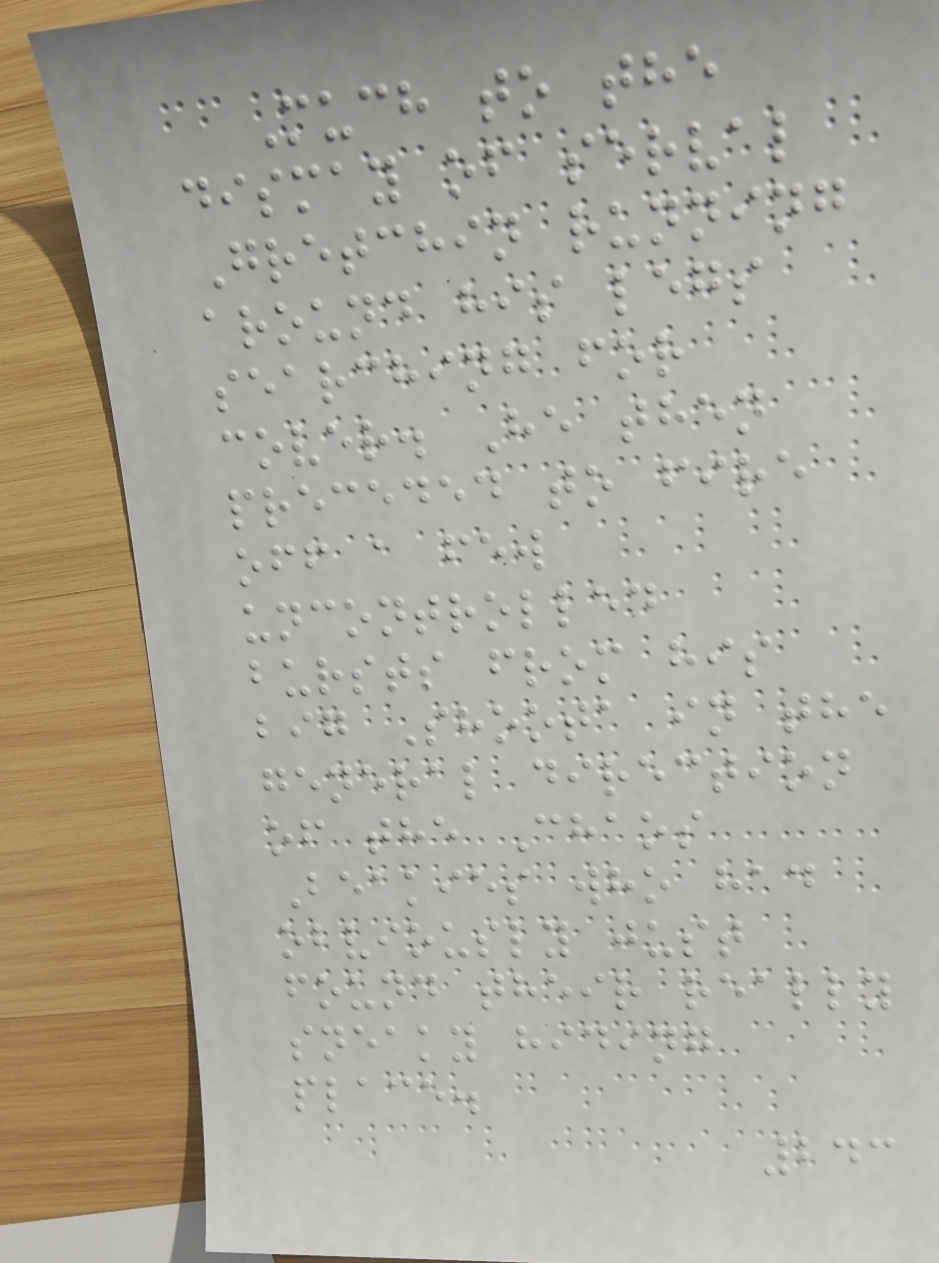Much to the
dismay of serval
Gretchin running
around his legs
searching for
cover. He then
preceded to fire
off a few
uncontrolled
bursts from his
big Shoota in the
general direction
of the Chaos
Beakies who had
obviously just
found their really
sneaky hiding
place.
243
